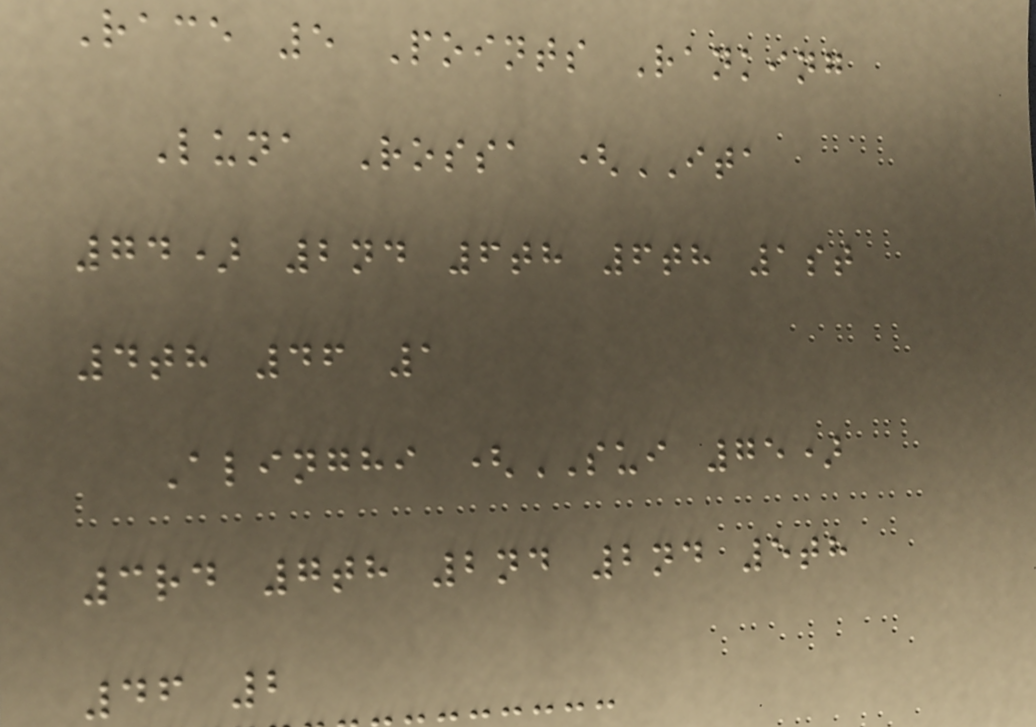Race 5 Points Ranking
Luna Rossa (ITA
74) 2nd 6th 6th 1st
4th 46 1
Alinghi (SUI 75)
3rd 7th 2nd 2nd 5th
46 2
